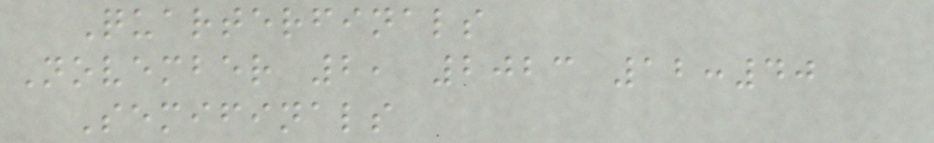Quarterfinals
November 2, 2023 12:40
Semifinals
